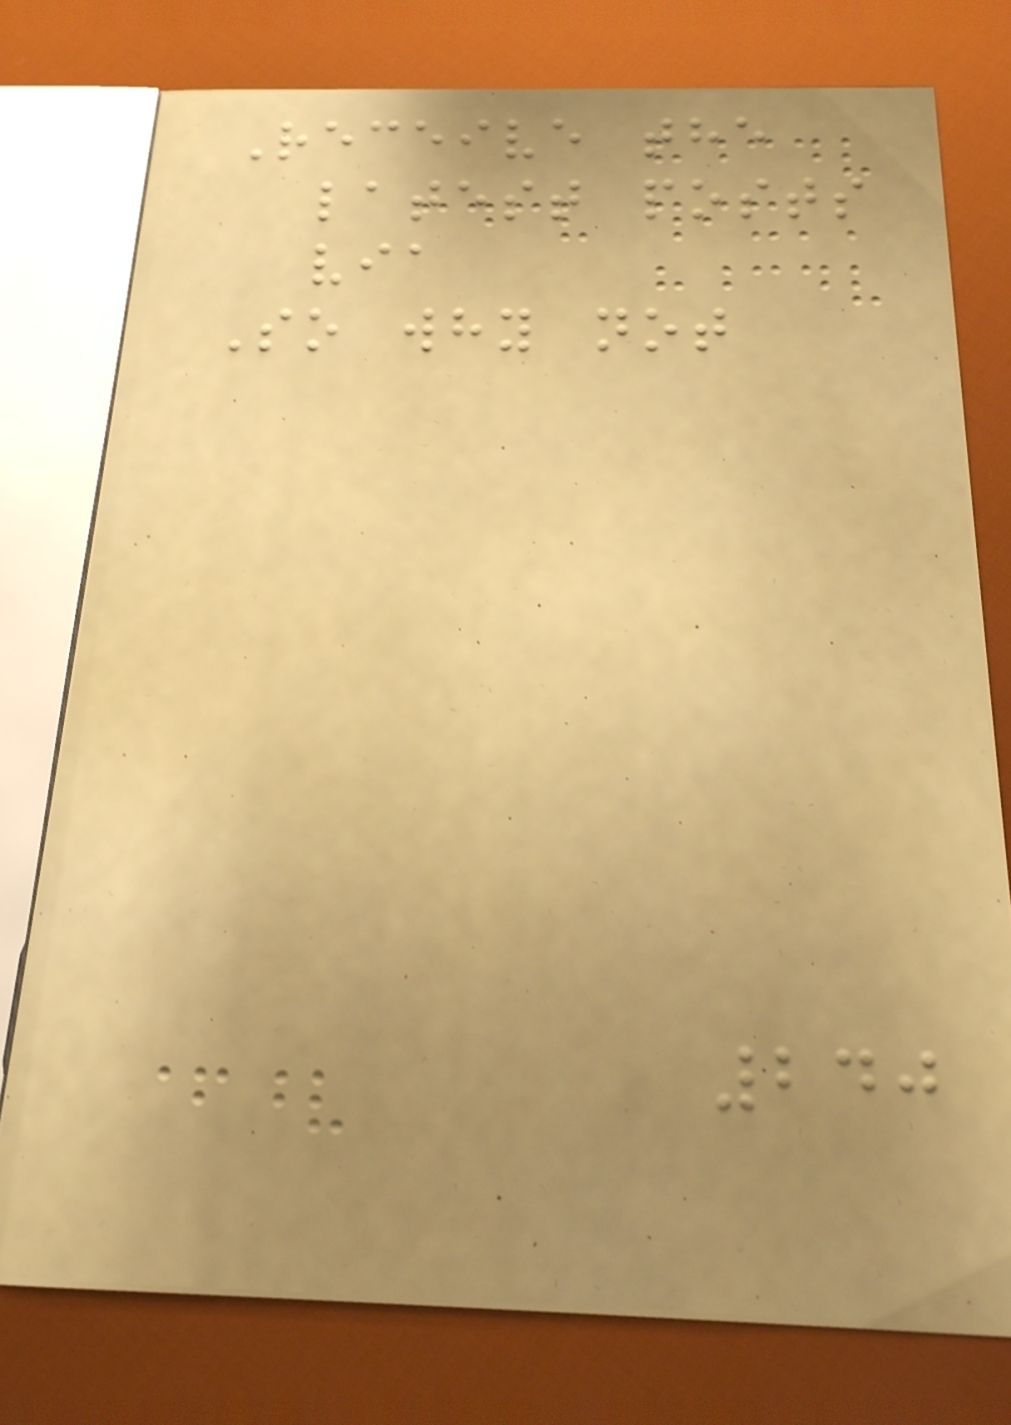Receive the
latest posts
via
So why not
240
